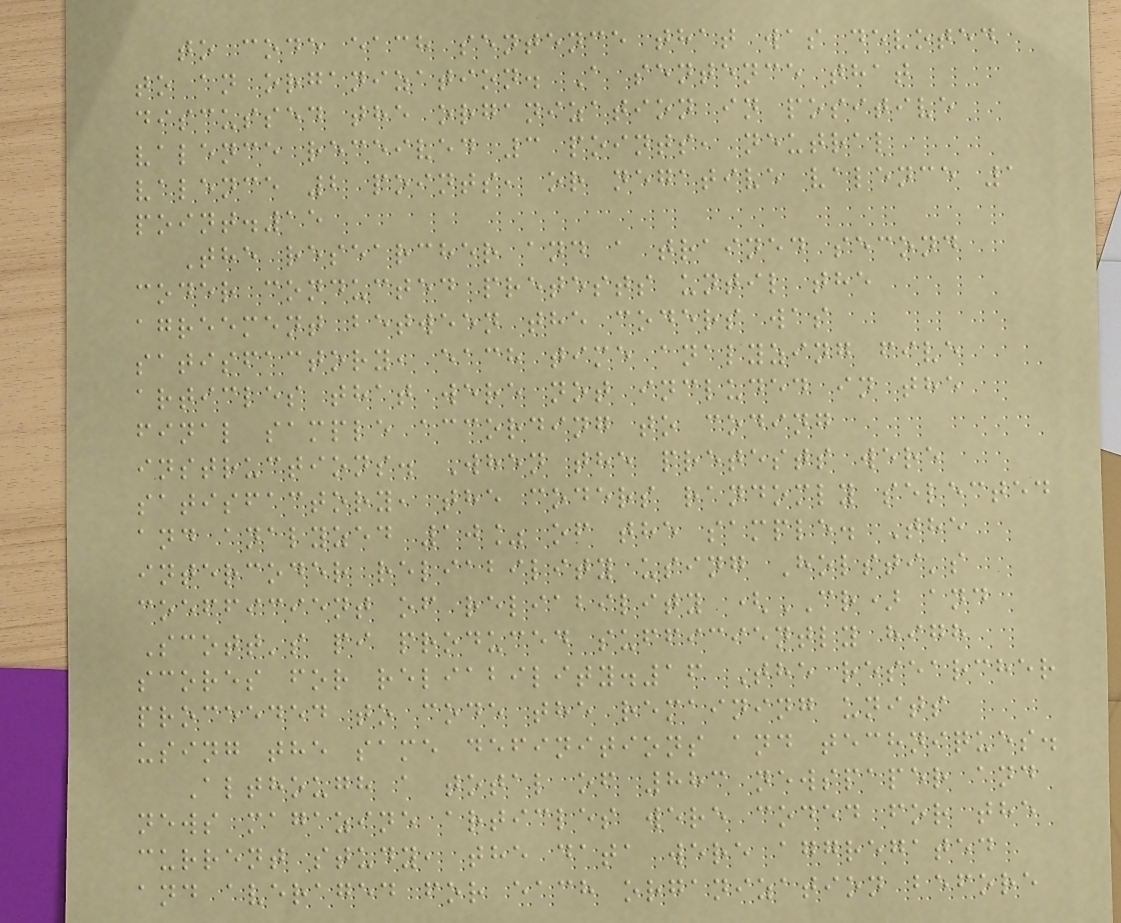to code each sentence that was devoted
to an organization. A sentence that
discussed the organization in positive
valence received 3 points, neutral
valence 2 points, or negative valence 1
point.15
The researcher and a trained second
coder conducted pretests until the
agreement between the coders was
satisfactory, each time analyzing five
articles that were not included in the
final sample according to coding
instructions. When the pretests were
satisfactory, the coders randomly selected
and analyzed 10% of the sample. The
intercoder reliability using Holsti's
coefficient of reliability (CR) and
Scott's pi produced sufficiently high
scores for reliability.16 The researcher
proceeded to code the remaining units
using the same definitions and techniques.
Although a total of 883 newspaper and
news magazine articles were coded for the
current study, the data were aggregated
and averaged for each organization before
